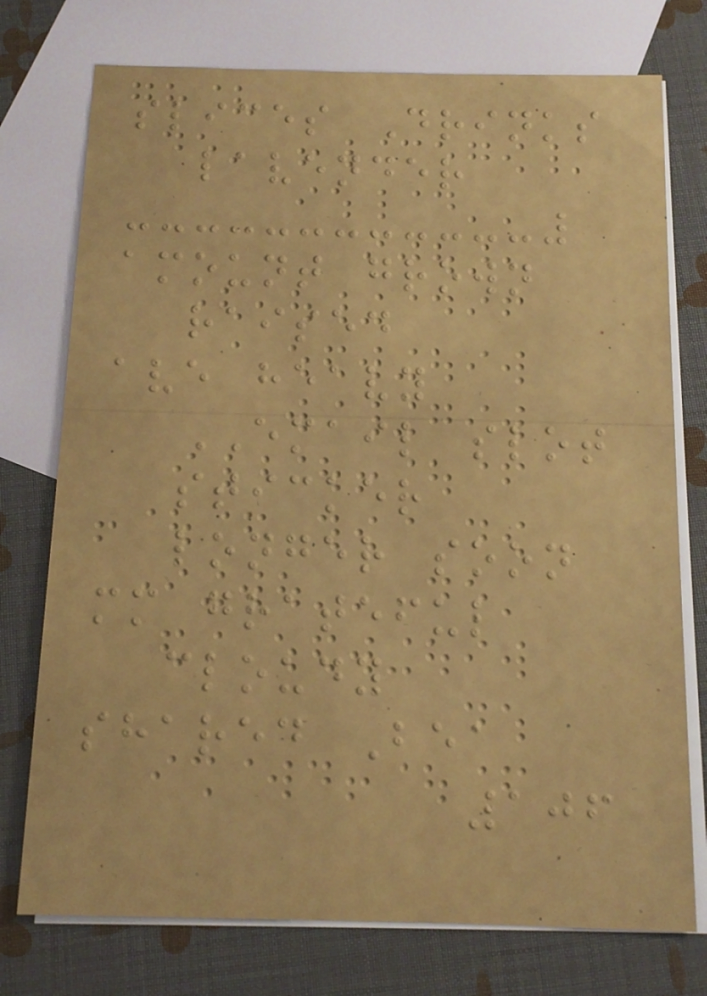slices Drinks
lavender
amount grown
raised
ave heavy
EMAIL slot
sticker
longer soon
mm grateful
cloudy
shared Bea
106
